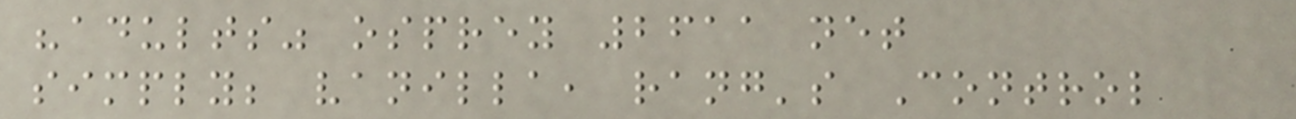"adults" osprey 2611 net
simply; vanilla, rang's Control
